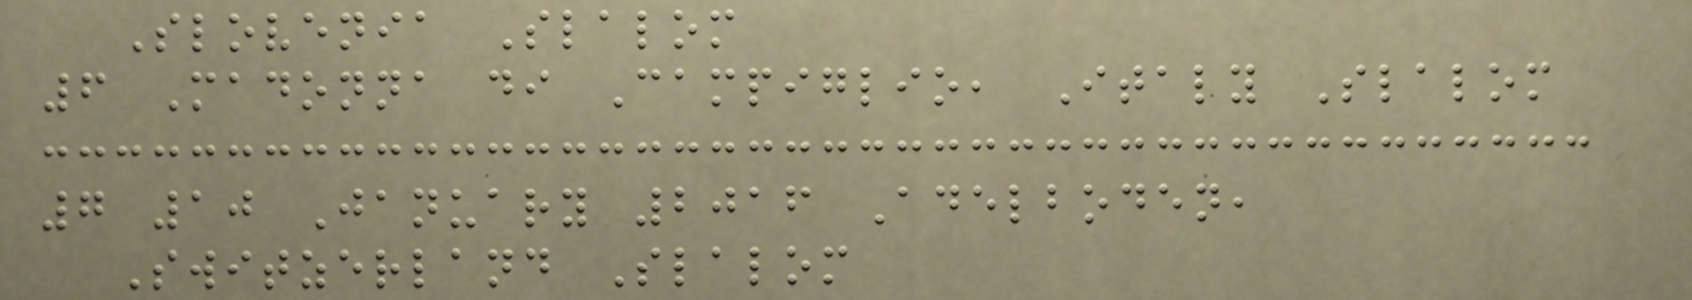Slovenia Slalom
6 Madonna di Campiglio, Italy Slalom
7 10 January 2016 Adelboden,
Switzerland Slalom
